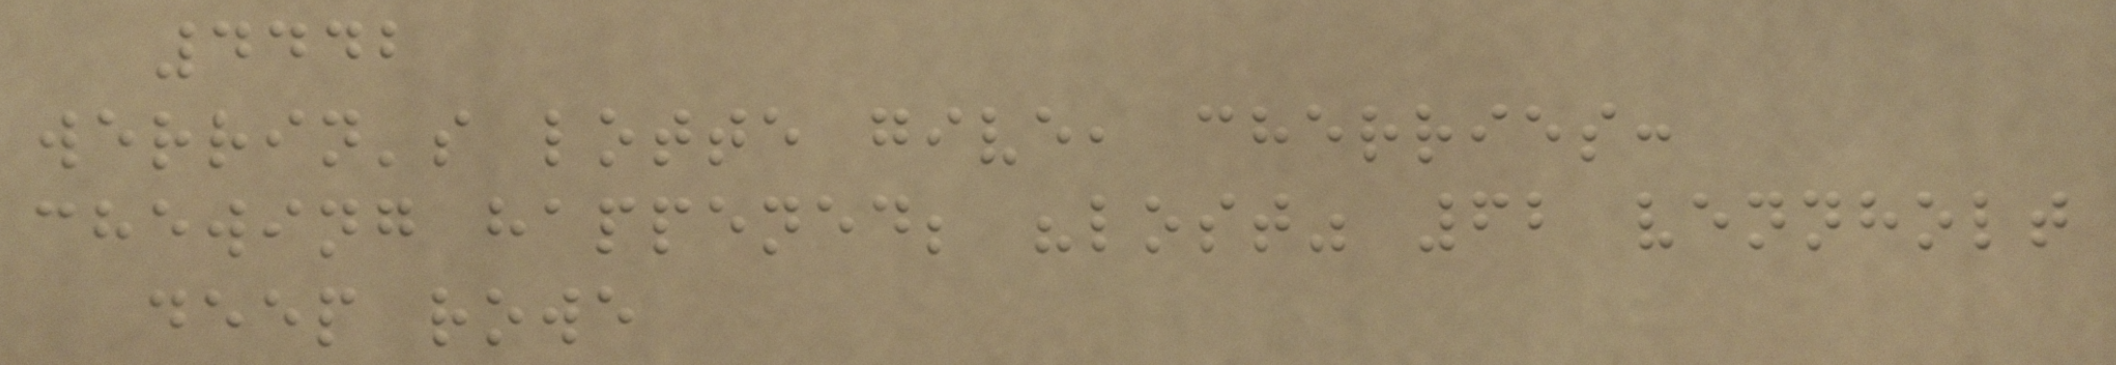4442
werrin's lotte give, cherries:
chewing happened; "lost" 62 vennholt
deep rowe
